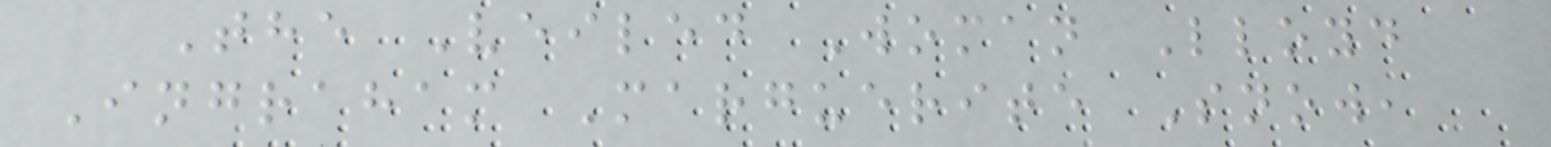The Veiled Woman Lloyd
Ingraham Marguerite Snow,
